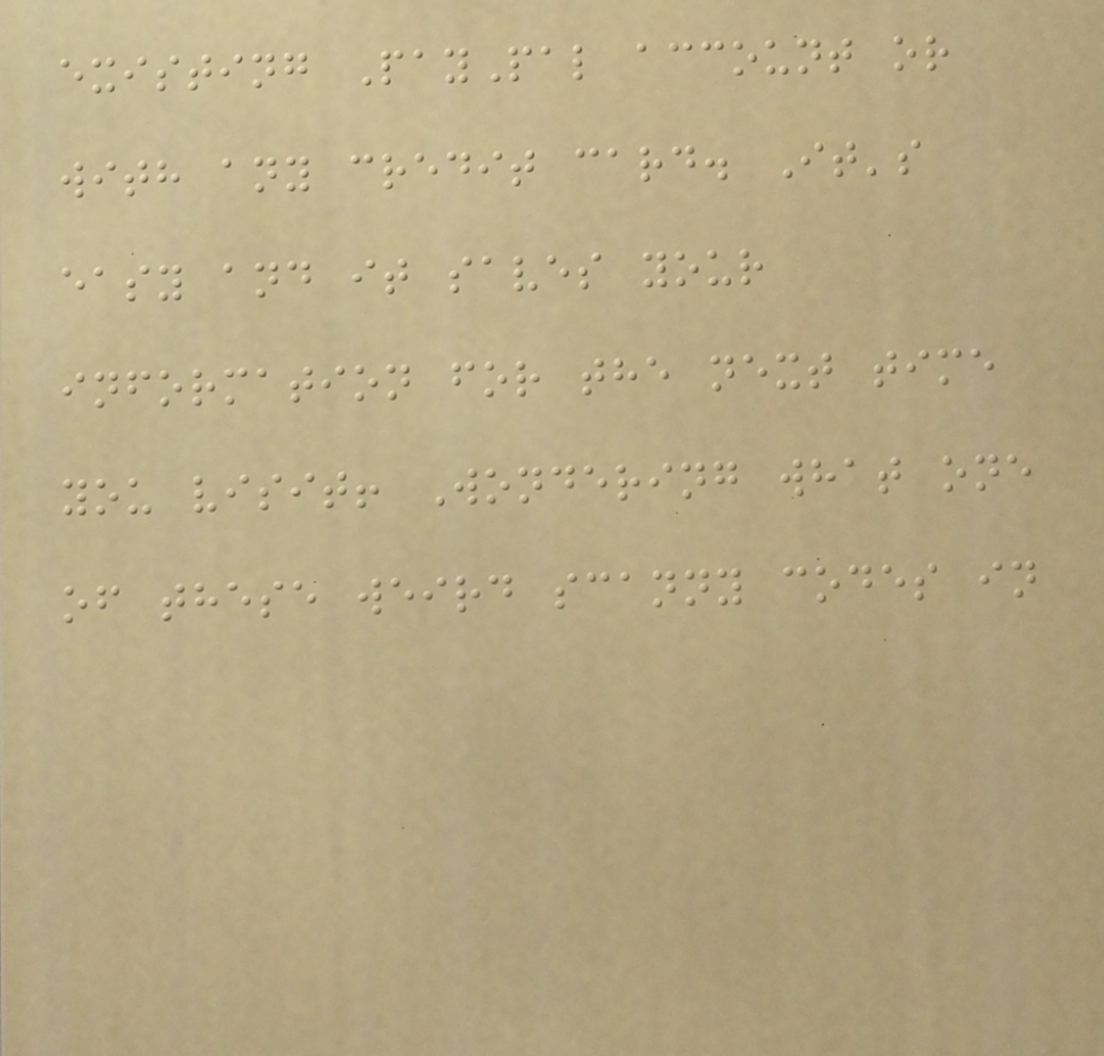existing PayPal account or
with any credit card. It's
easy and it saves your
information for the next time
you visit! Wondering what one
of these weird scanny codes in
